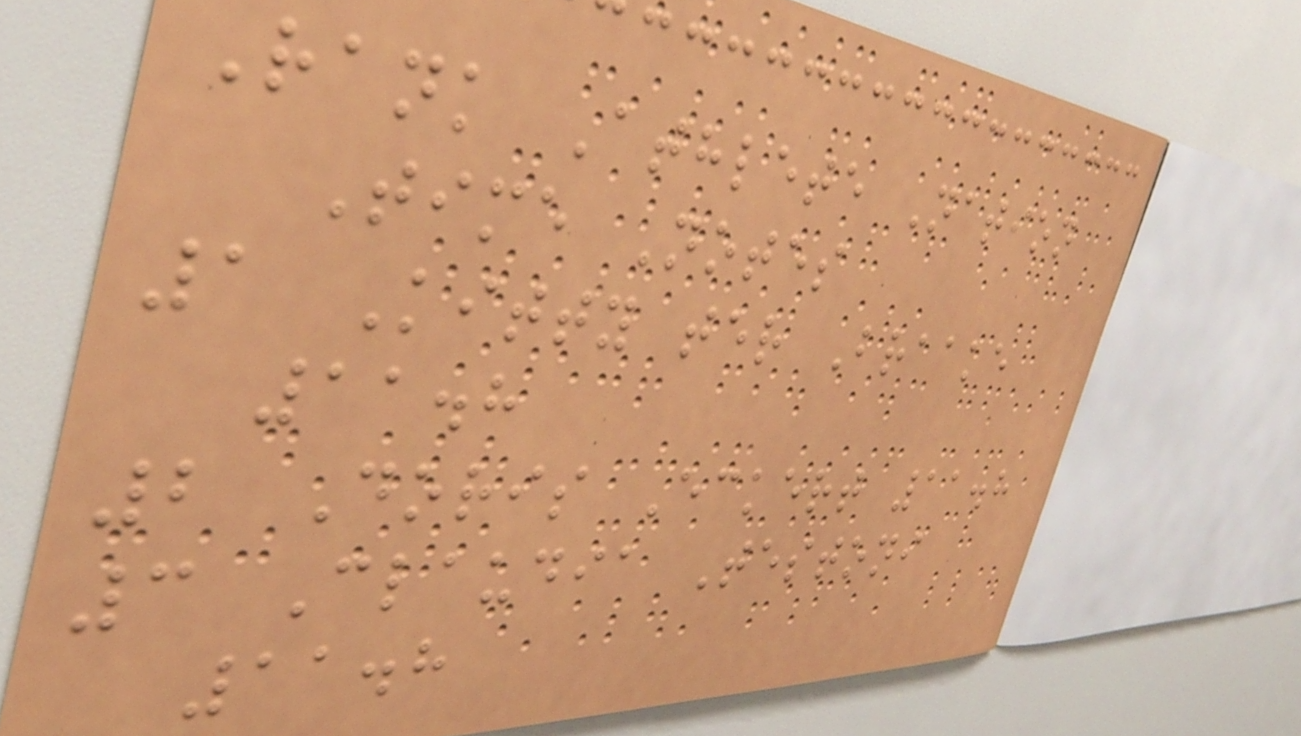Rank Athlete Nation
Time Notes
1 Kitty ter Braake
11.8
2 Doris Eckert 11.8
3 Claudia Testoni
11.8
